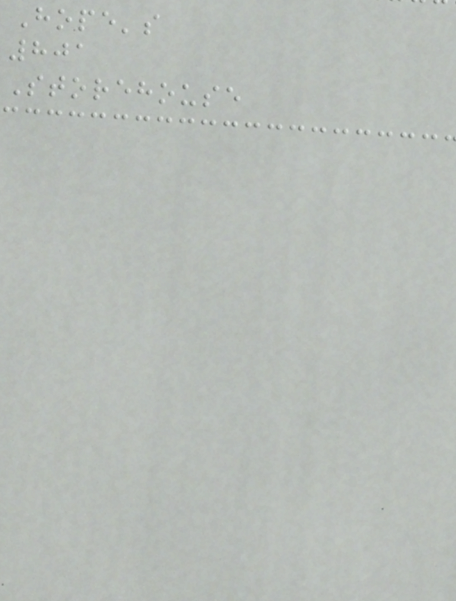Hope's
801
Storehouse
